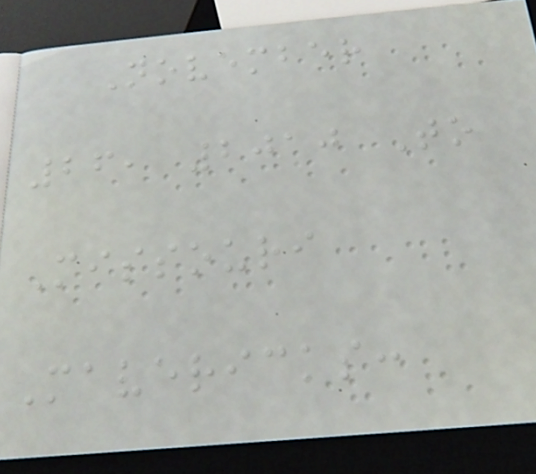November
26, 2010 To
Missouri
Mavericks:
